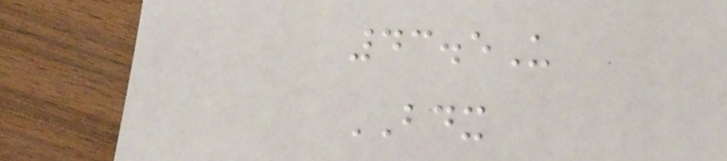43.5U
BDX
